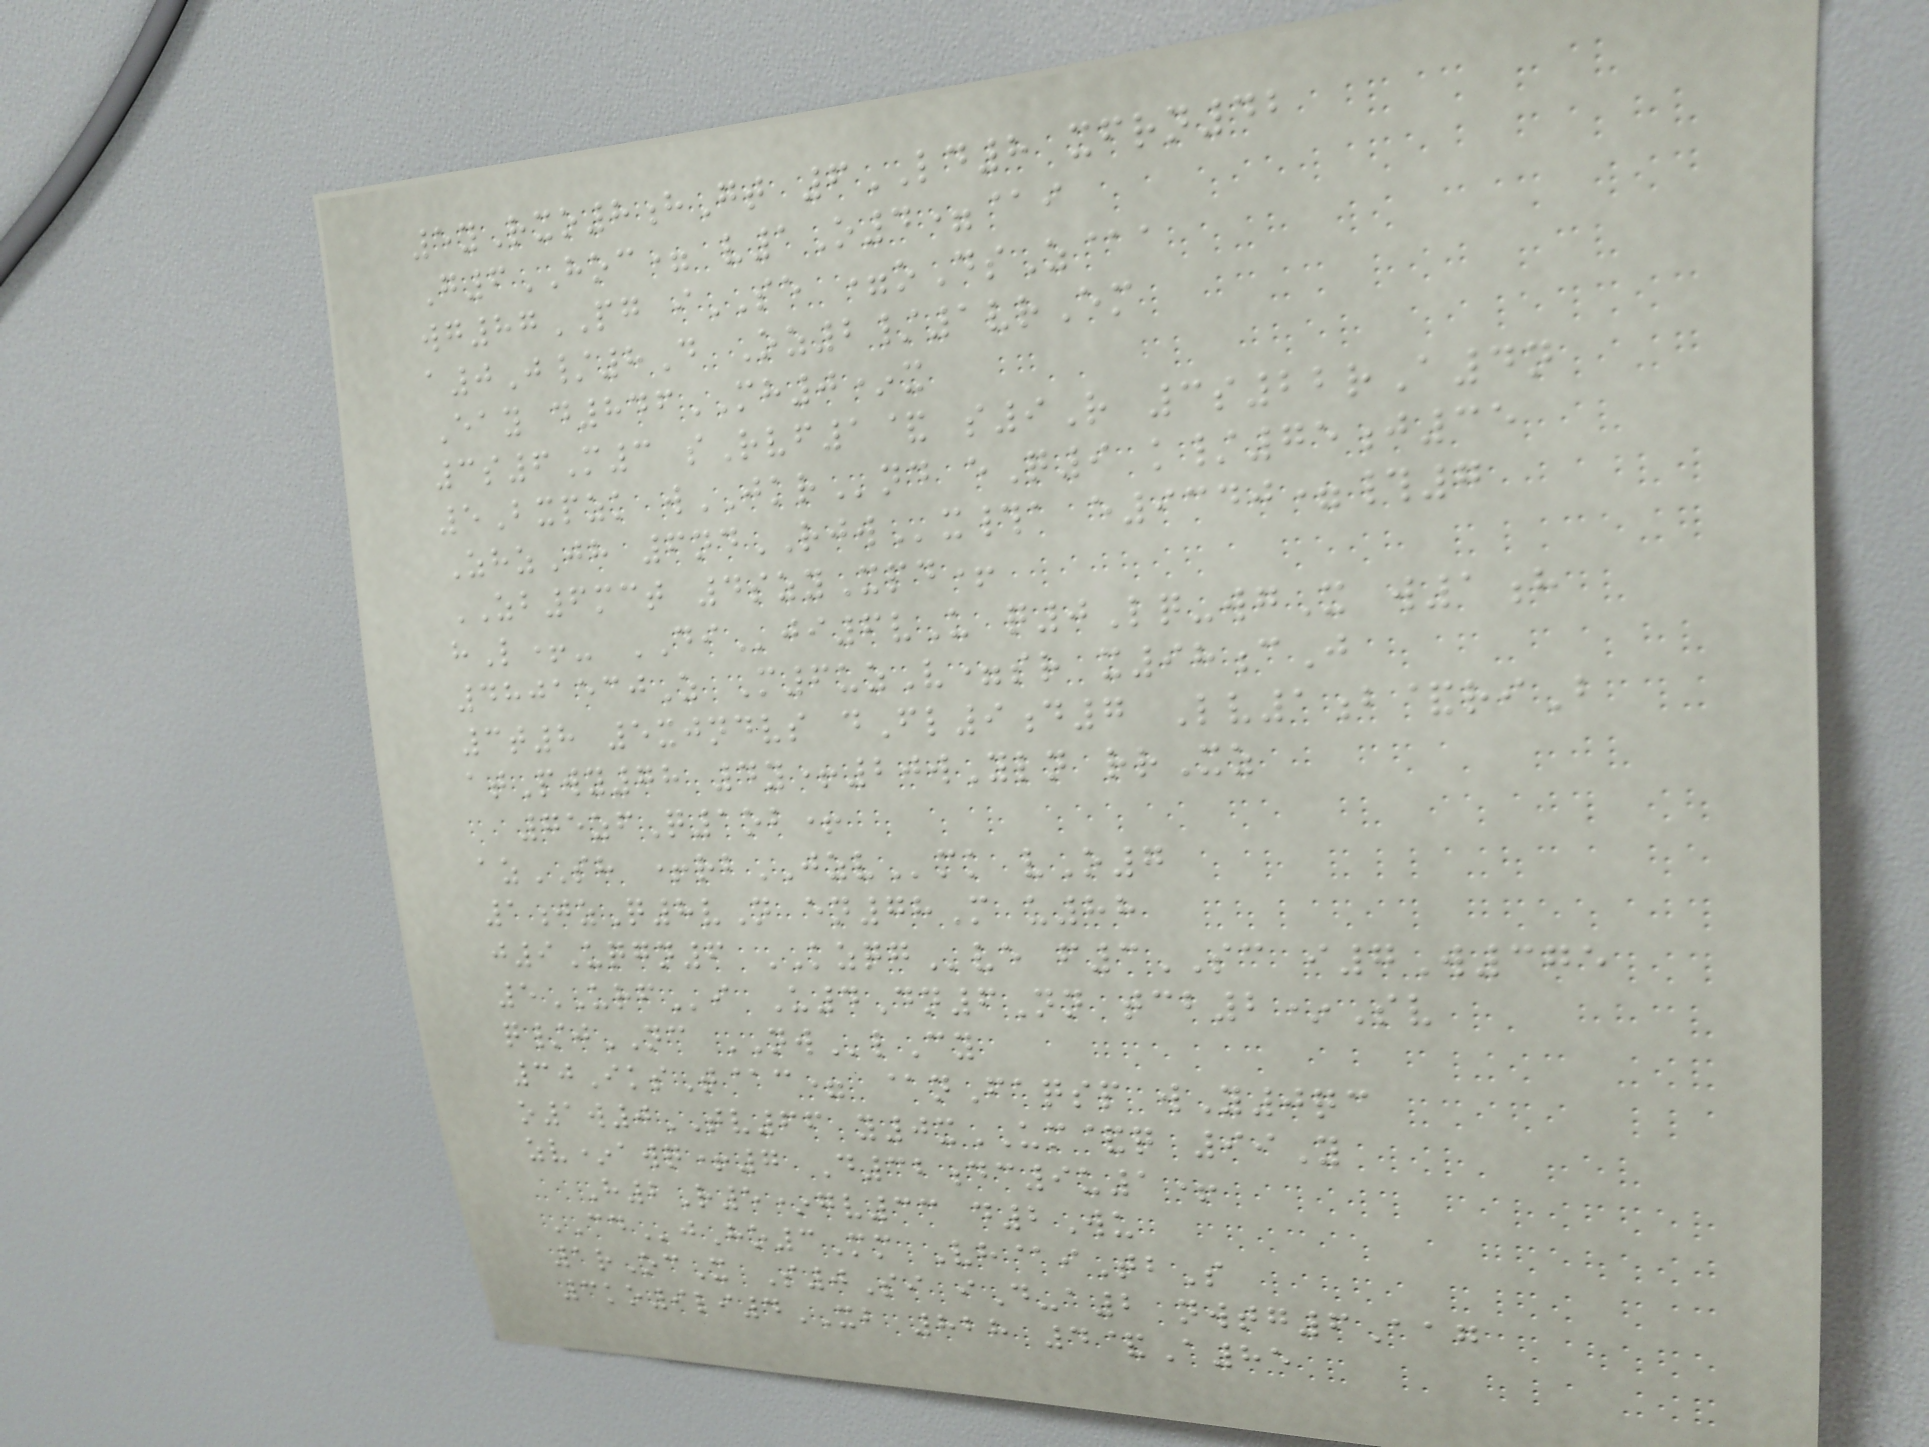5yRxo8hGt 6LD8 xfrn42
G6HOC= v1O4=@i
wg87PG iSE =oDsZ@a
a0J/8D Oz2/1vrEm
Eay d846MH0*x
3s6M3 sRvf1& s9R 3s22rA4n
5Bxpzk wJKRnd eQ9 k/75j35
ZhzJh 6ndRJWx#a e9340=#7
ZB6mct 4szyXpd+
hL+- DIji6vU q0Lq-wgX w1h
4801530Z M6uzV=sr x98cJ
3t8 5xjndvs dFl9d7 Lv1b&riB
atPwy78 4y+20wYln rrXz
75zfQ1ob+
azSH +rbJZVmk vO7
1jzQ8vN en78M u88
j9Uqgn6 KZQGve f3SC i7W375
5URFi U4Dn6Nn tcb2*Sv
q/jNC NWlCy
30IksT@c= @nFaqsp wY0qc
o1w0TV66 y0xUM&q 99Y
zv*awq+7 D32dc9u1+
H2R5*gv33 d2Wu
CDjHo3Mm Vh@iTbS
1rOcX S0Si iD-a2 nwtg6Aag
3ko9li4XB 828 4&A85
